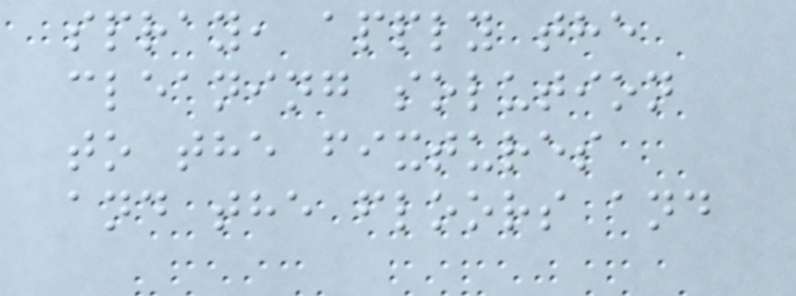spray, apply the
cleaning solution
to the fixtures
and the floors and
